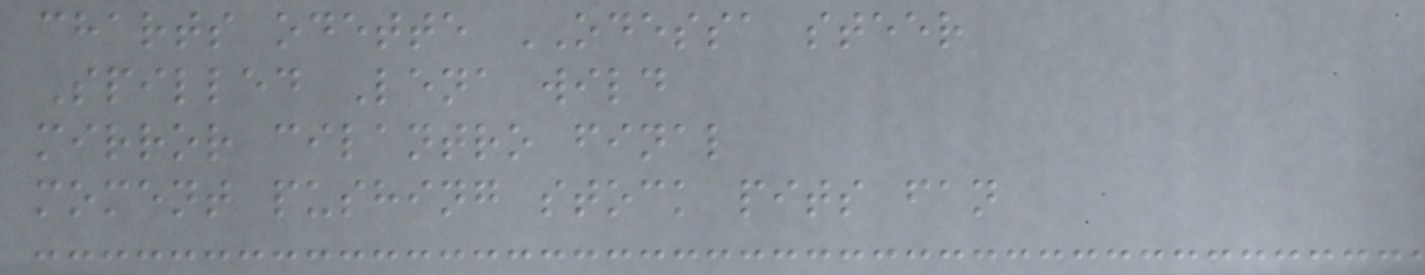charts odette ODESSA steer
Spilled Lena wild
mirror cilantro final
moment pushing stock pits fan
